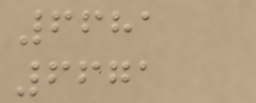6681
6671
